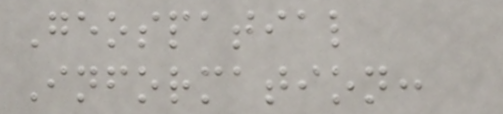Geospatial
Information:
